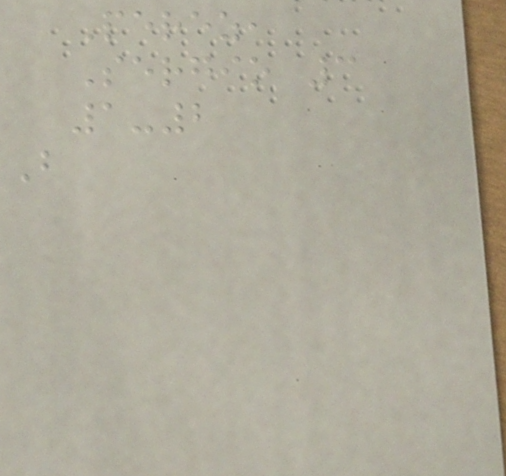Perez,
Sergio 3
1-2
B
